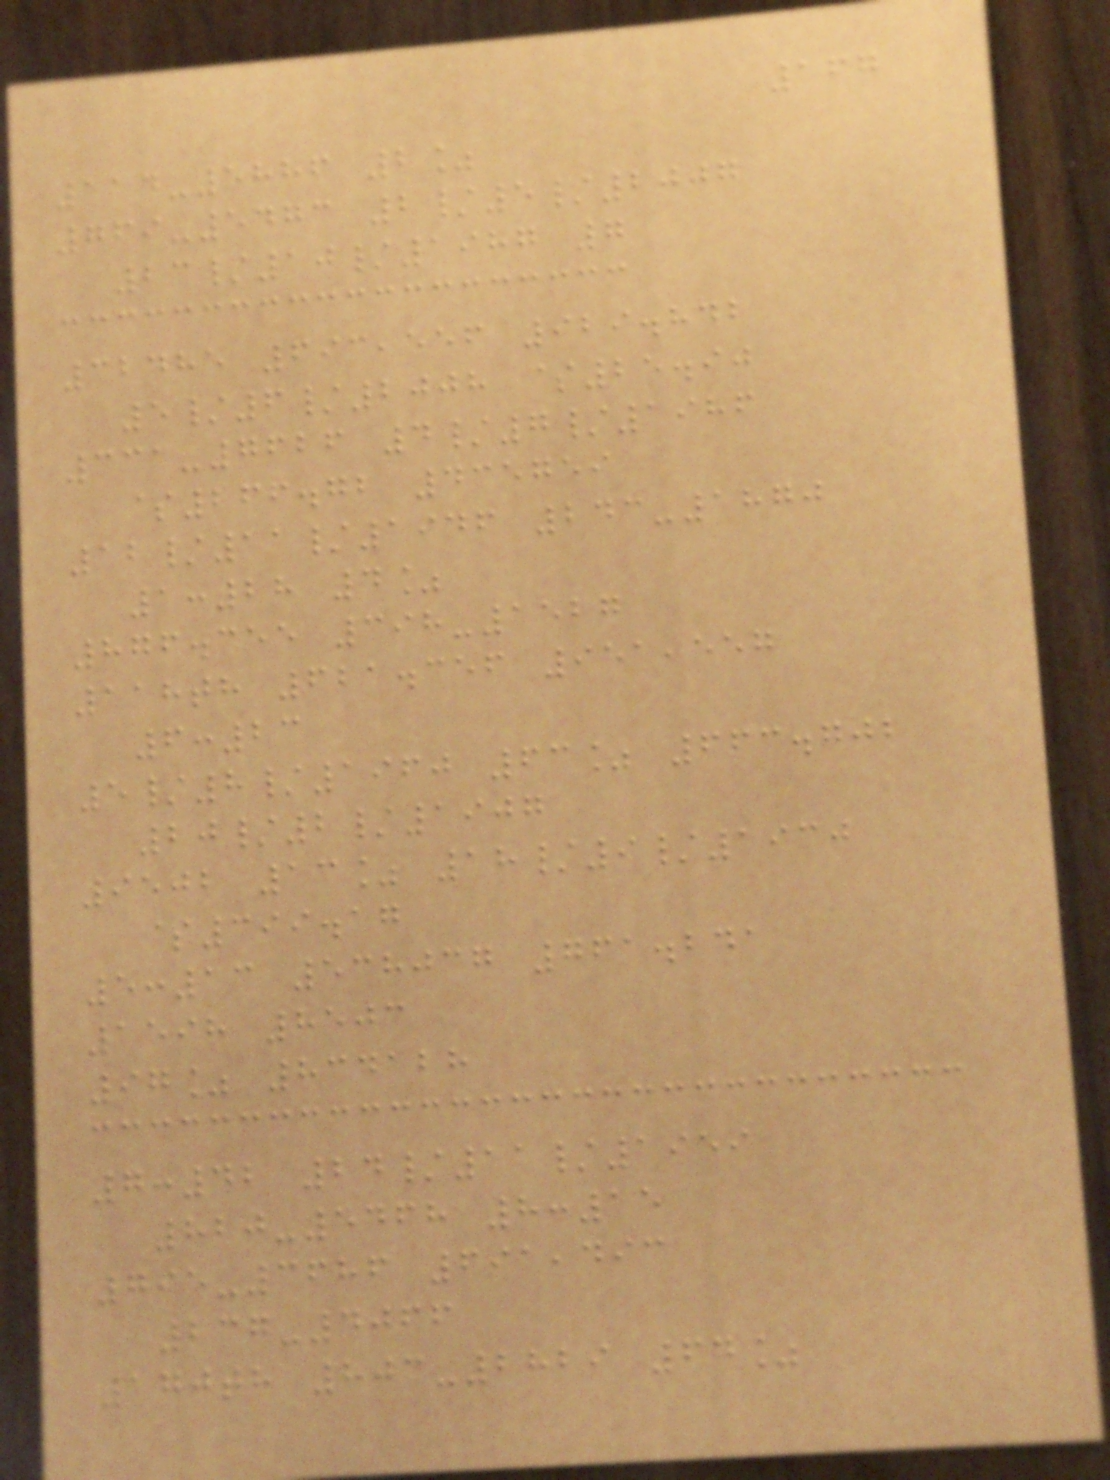167
114-5886 2%
769-5473 2/5/2007
23/10/1987 7
32485 693,556 929.842
5/6/2008 $25.90
331-7626 4/7/1986
$266.72 435759
12/11/1946 243-1870
1:28 4%
876.355 398-1527
118th 621.356 951,557
6:23
5/8/1960 63% 663.702
20/2/1907
9502 13% 18/9/1930
$399.17
5:13 538037 761.241
1598 8503
97% 834128
7:42 24/11/1959
820-5468 8:15
795-3686 691,493
237-4066
170th 803-2829 64%
